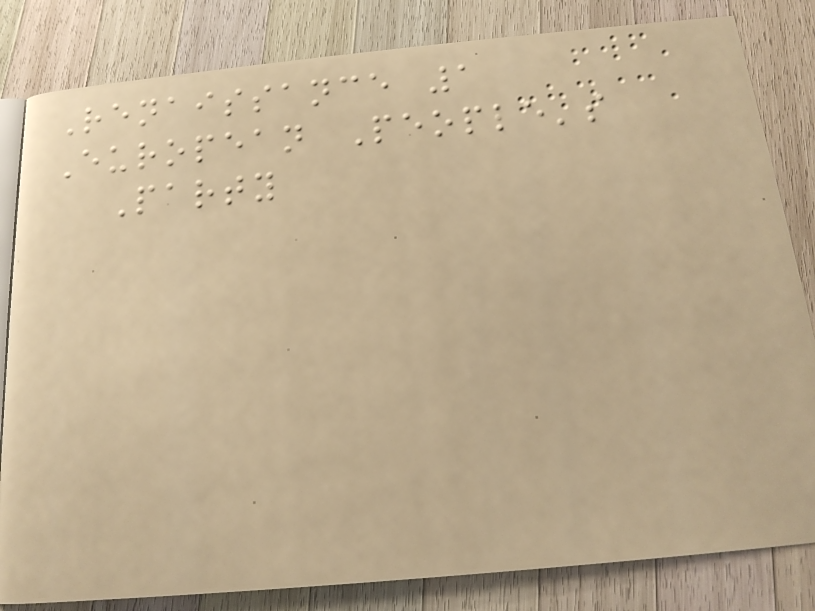Renaissance 1
European People's
Party
